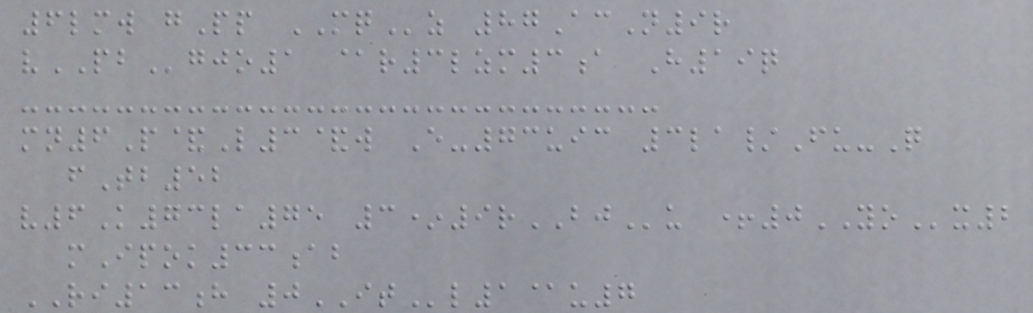6lmw gPp MQz 87AcN9r
vPBgjo1 @r3lzm3a H19q
mn6P&L3&w E-73uic 3la/Fu-Q
fTb52
v6K73la75 3*9rBJu +0YOx2
mIpok33ab
RI13h 0ITl1@u7
